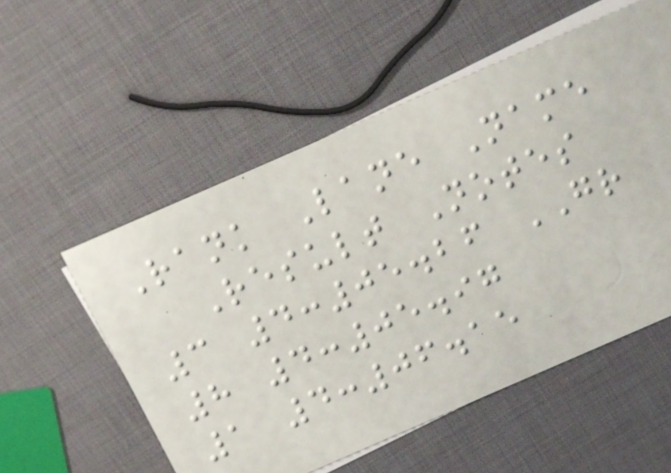Rank Lane Name
Result Notes
3 4:05.26 GR
8 4:05.97
1 4:06.15
